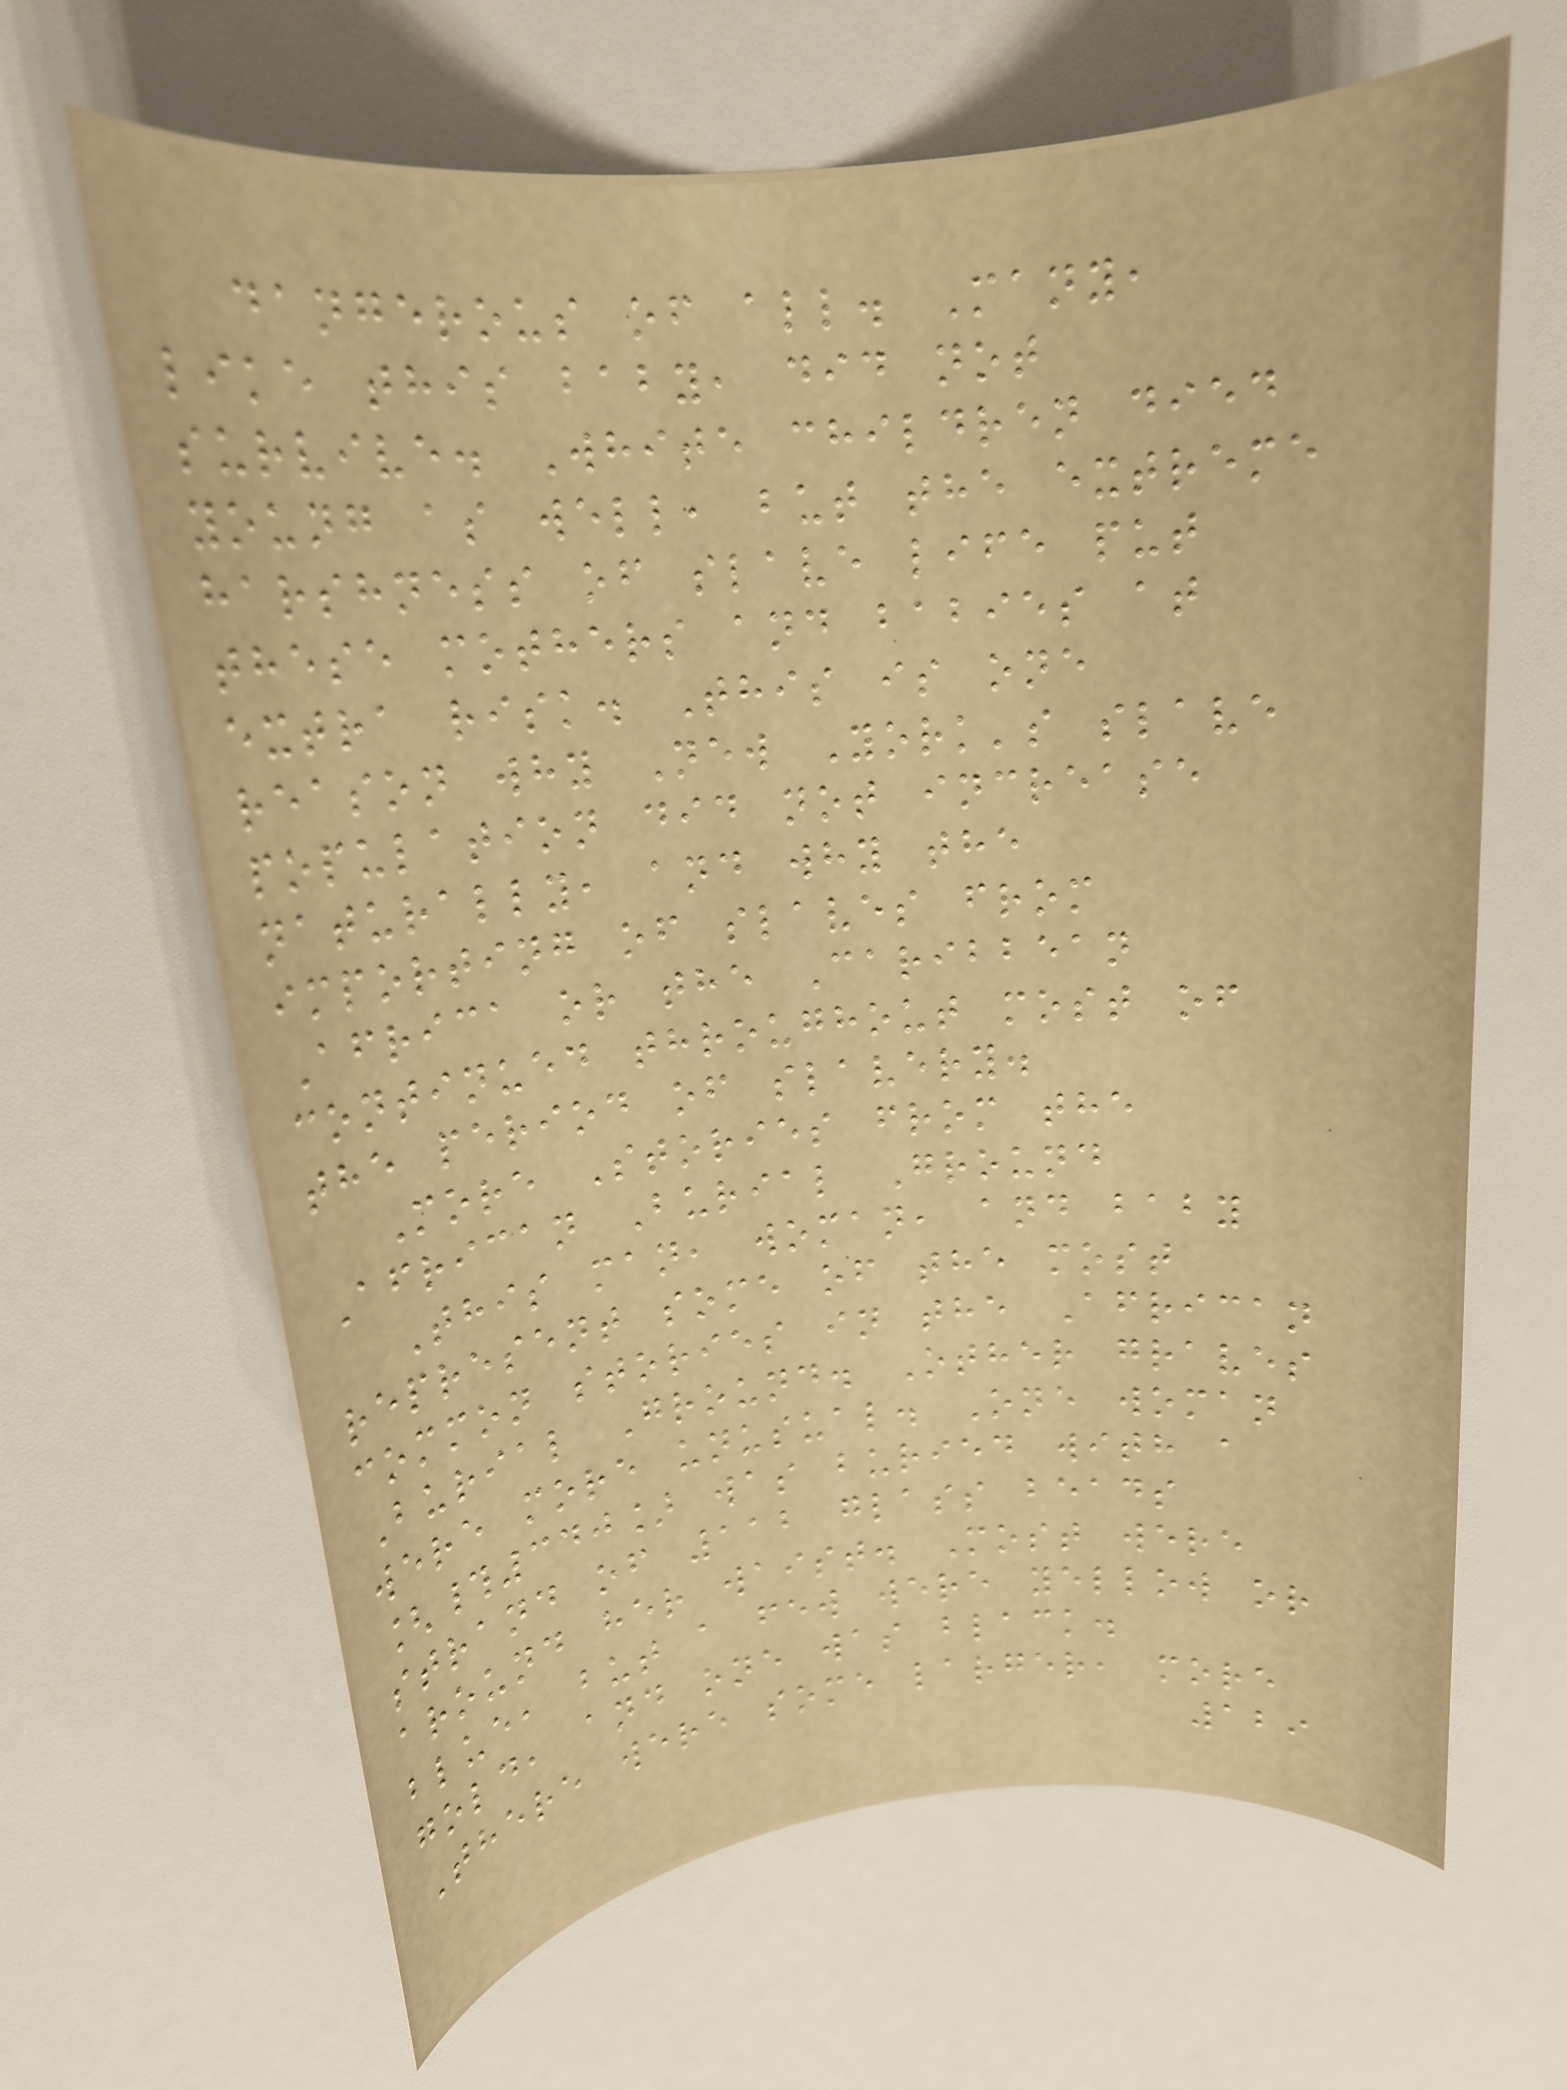dangerous of all. Many,
like this baby, did not
survive. White children died
young as well, but the extreme
harshness of slave life put
these mothers and babies at
extra risk. This is one
reason why New York's slave
population did not increase
naturally, and why the
importing of slaves from
Africa or the Caribbean
continued throughout most of
the period of slavery.
More Stories from the
African Burial Ground
This man, woman, and baby
represent some of the most
common stories in the African
Burial Ground. Other graves
were more unusual. One woman
[#340] was buried with a
strand of 112 glass beads
around her waist. Most were
blue, but a few were yellow or
gold, and one was black.
There were some larger, more
129
